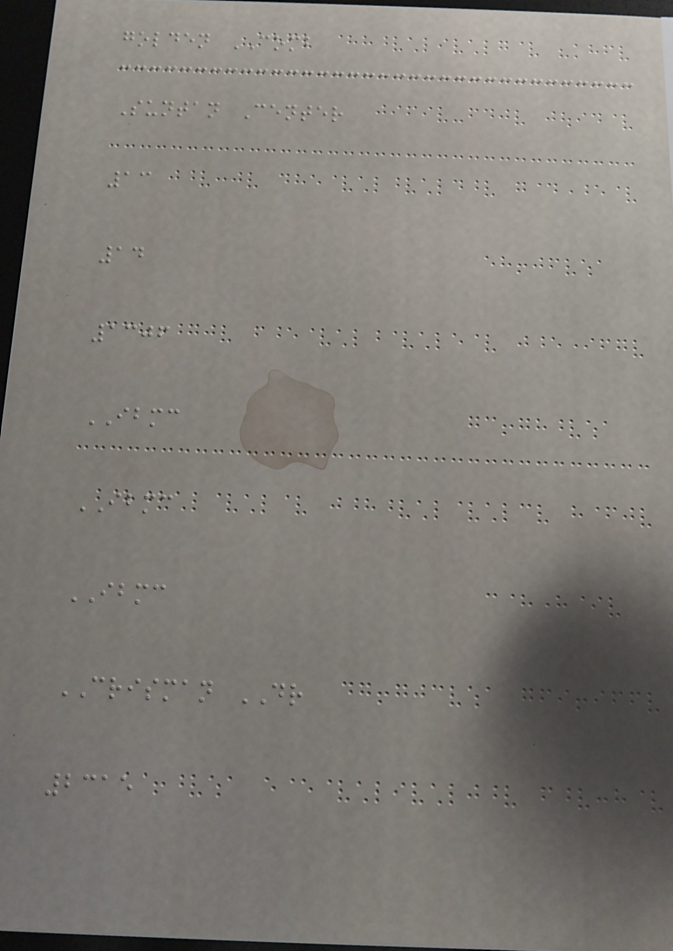golden COMB
Suntan Center
13
14
1306
IBMC
IBMC
IBMC
CRISMAN DR
2315
